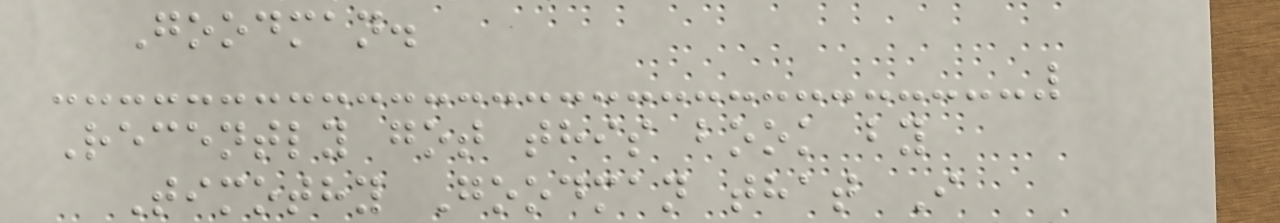Goodman.
Recently got this book by
Timothy Goodman that I
